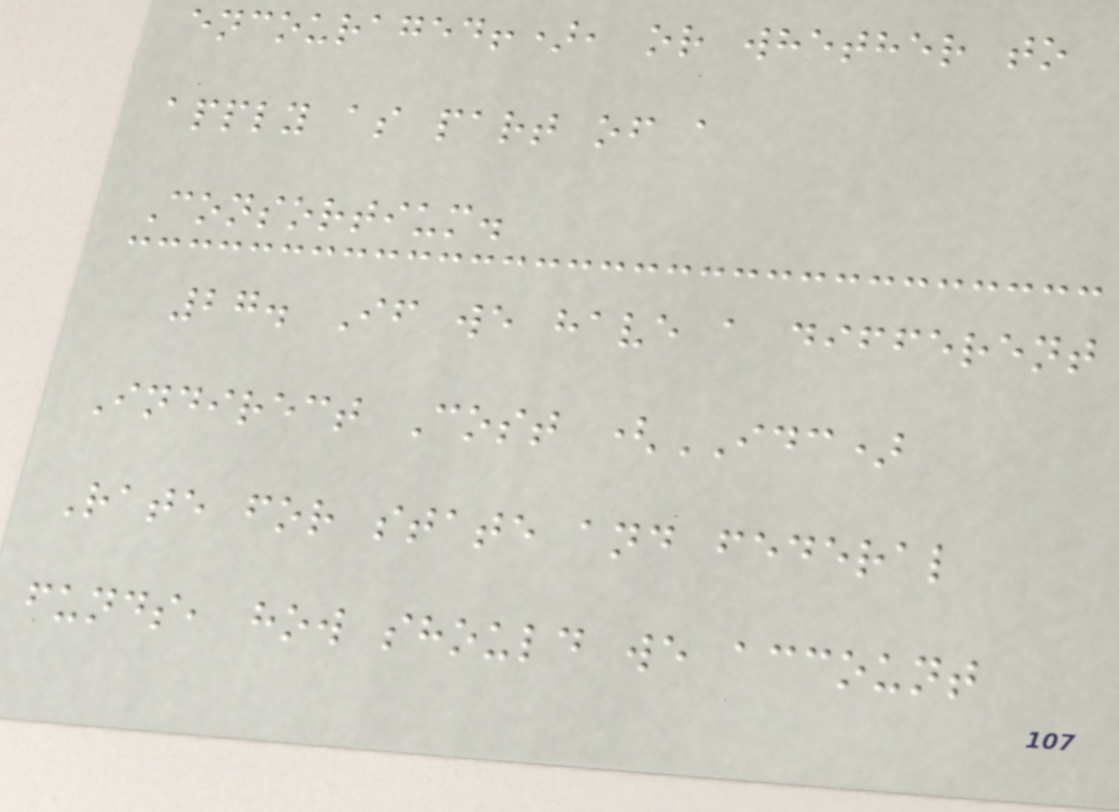encouraged!), or whether to
apply as part of a
Consortium.
27. If we have a different
Indirect Cost (IDC)
Rate for state and federal
funds, how should we account
